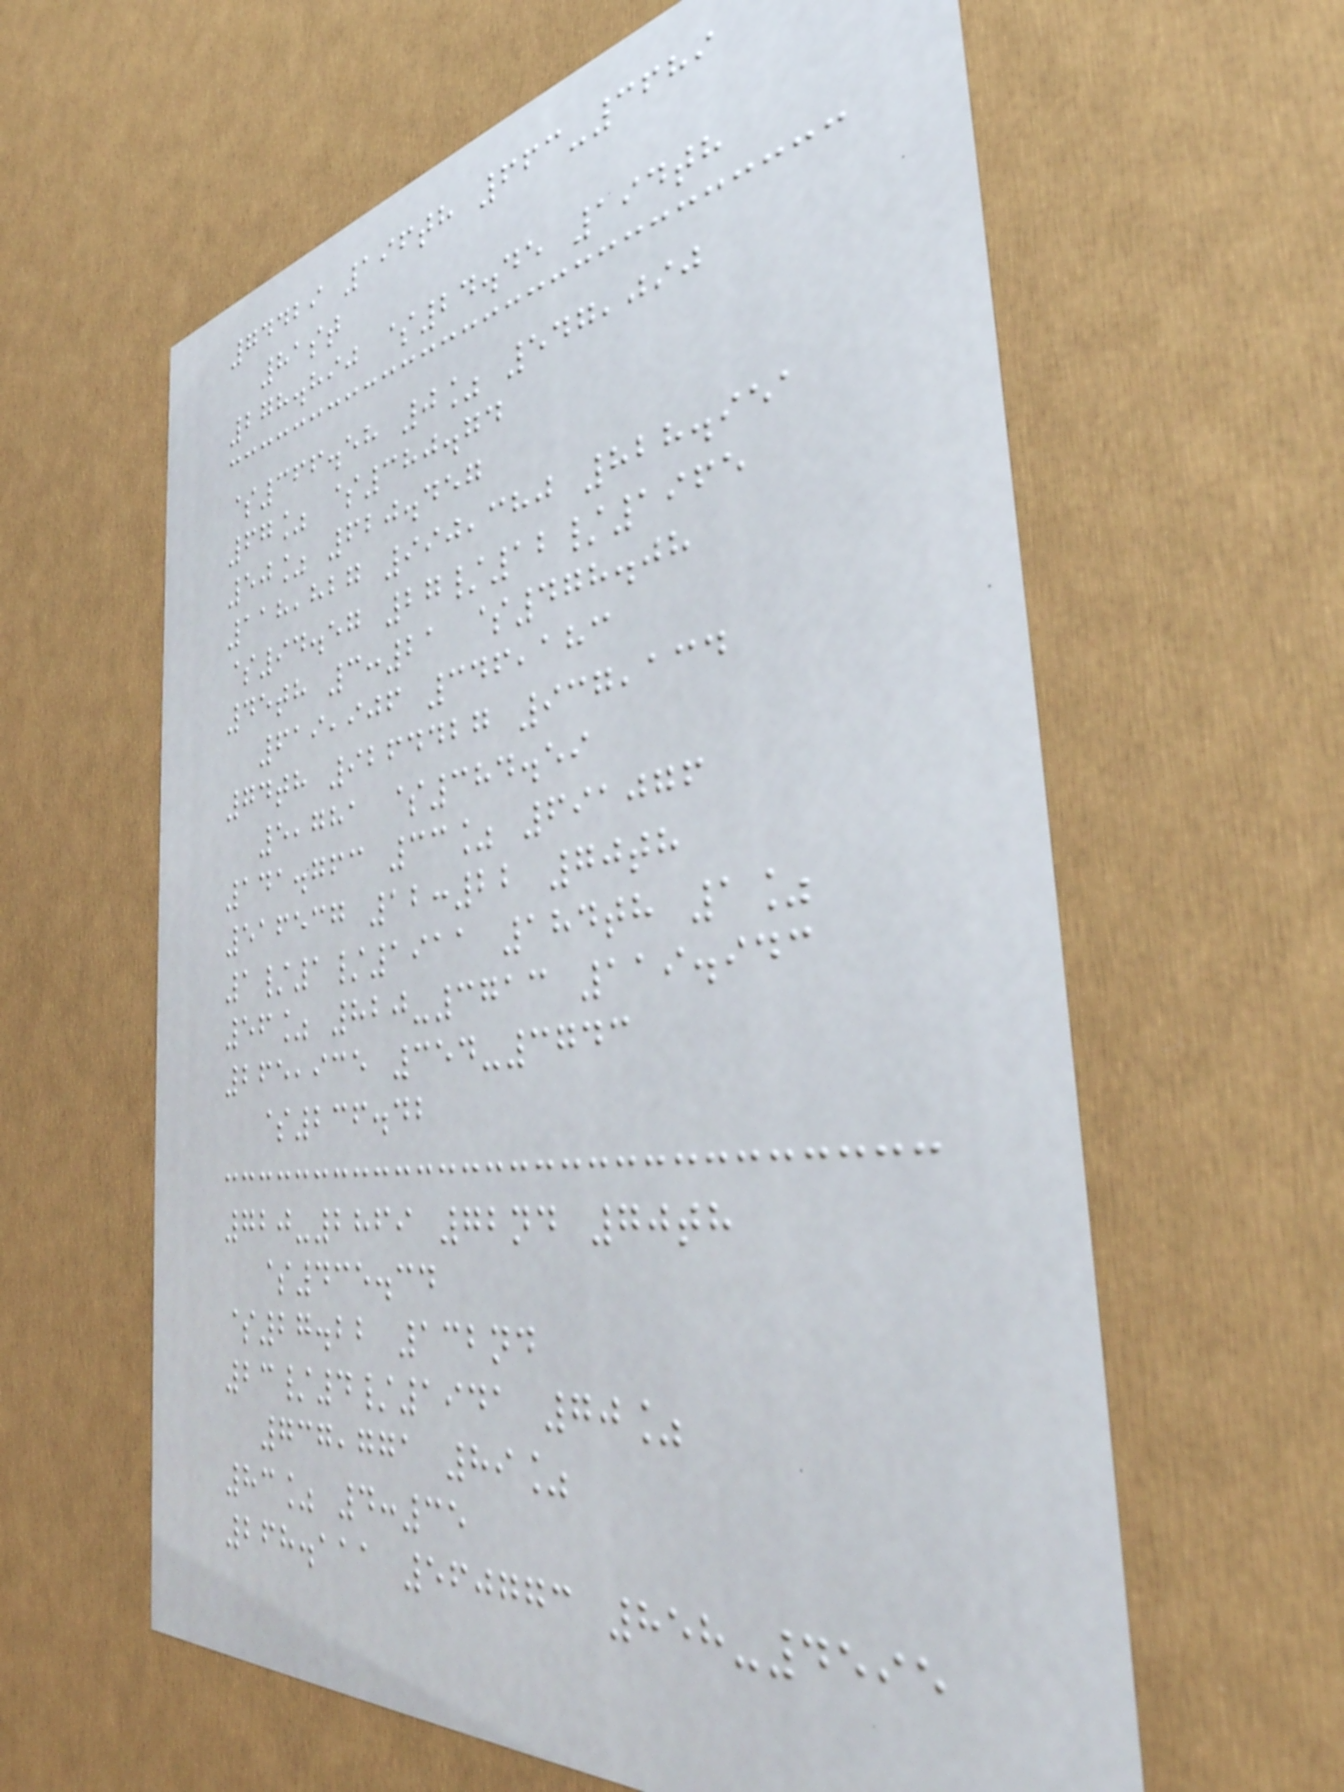74429 196th 663-3689
81st
278.890 $24.45 194th
$366.58 0% 547,090
67% $380.74
50% 620.457
118,827 990,380 828.951
$94.57 27/12/1965
45th 3:21 $478.08
619,906 346,183
74th 9264427 937,134
5,781 $384.59
141.763 33% 691076
516537 12:22 70th
1/1/1911 184th 1%
56% 820-3713 119.943
265,935 354-3743
$236.42
720-2869 72nd 70th
$435.34
$27.22 132nd
23/4/1941 70%
737,771 89%
83% 4:35
268.111 560773 858-4595
